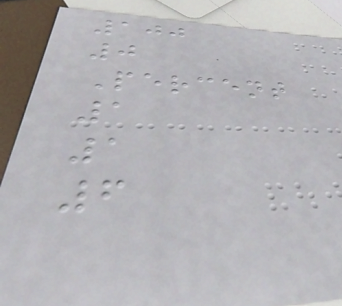100
0
Percent
1
1
6
